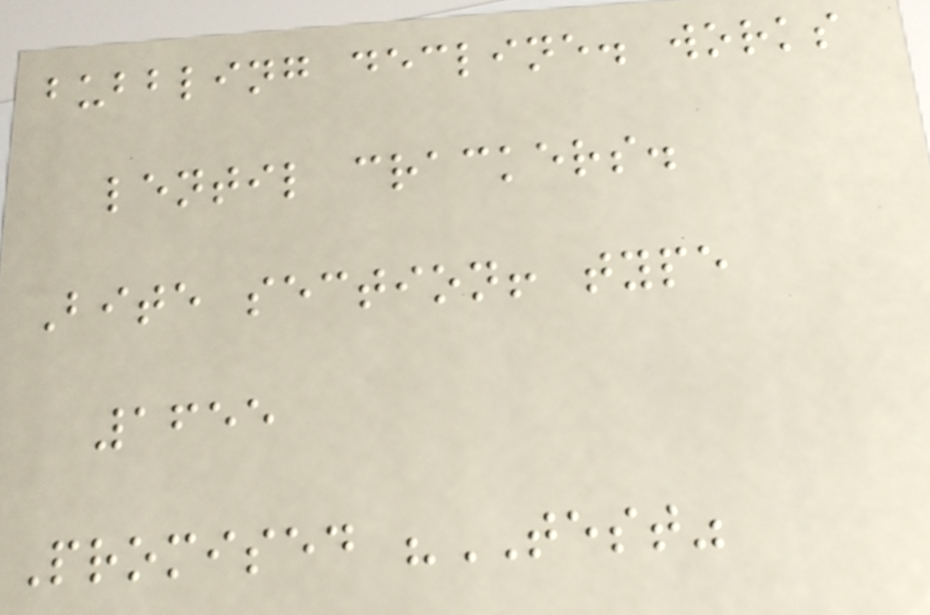bubbling decline. works
lentil crackers.
Bite section! type
1655
Promised "TEST"
